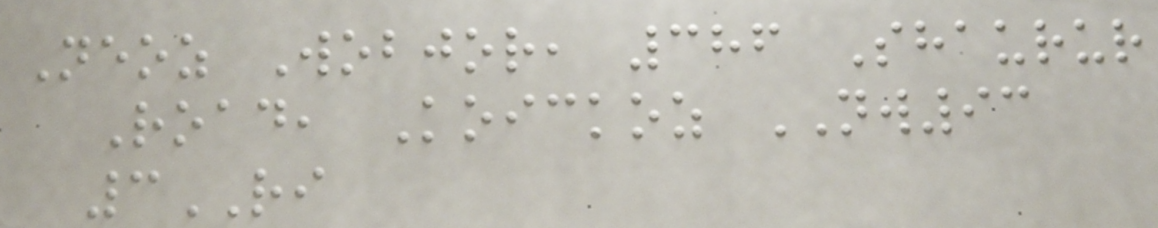Neoz Wobjor, 386 Shaurur
Road, Koickoz NW93
3RI
